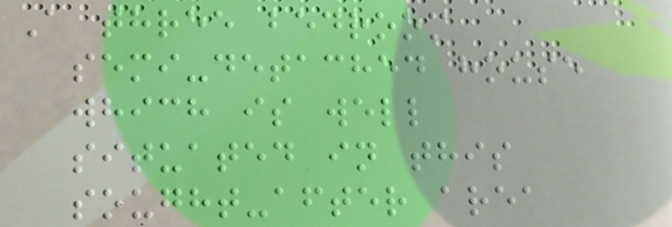A three bedroom
semi-detached house
which is well
situated in this
sought-after area
